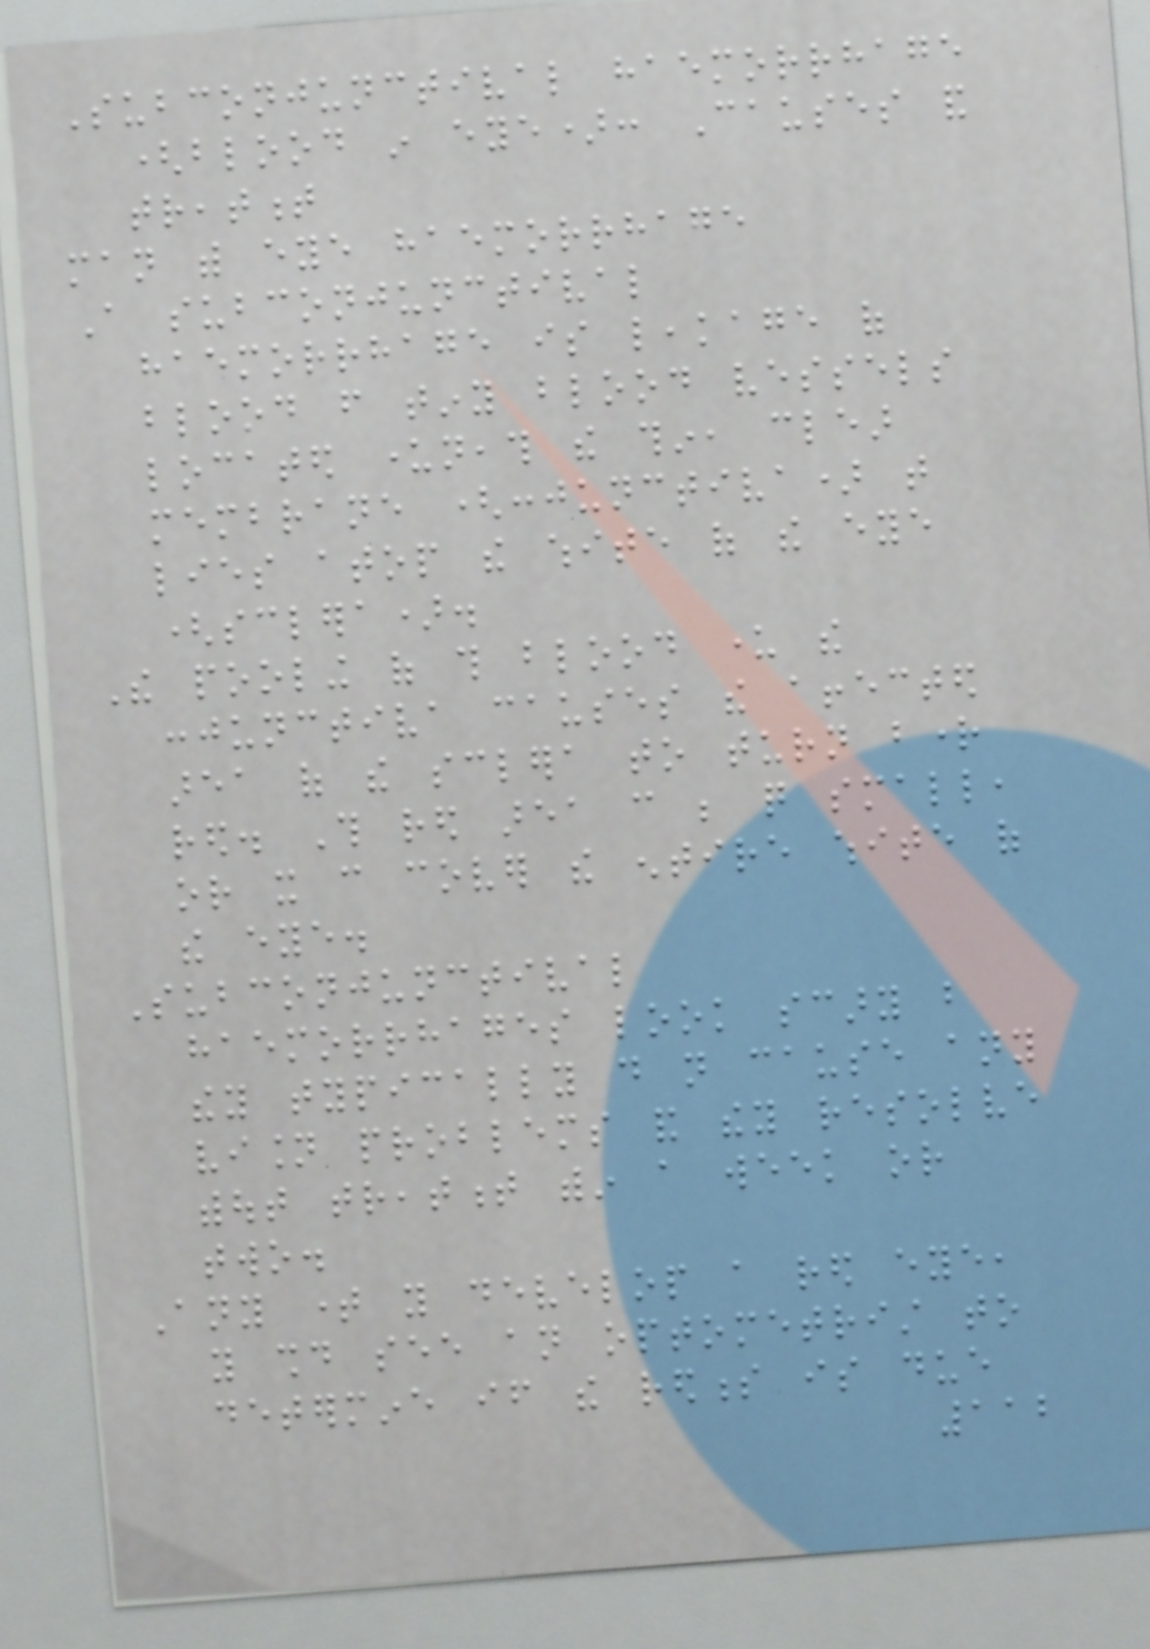Subconjunctival haemorrhage
(blood in eye): Causes and
treatment
man with eye haemorrhage
A subconjunctival
haemorrhage is leakage of
blood from tiny blood vessels
located underneath the thin, clear
membrane (conjunctiva) that
lies atop the white of the eye
(sclera).
The pooling of this blood under the
conjunctiva causes the affected
area of the sclera to turn bright
red. This red area can be quite small,
or it can cover the entire white of
the eye.
Subconjunctival
haemorrhages look scary but
they typically do not cause any
vision problems and they resolve
without treatment within a week or
two.
Any time you develop a red eye,
you should see an optometrist to
determine if the redness is due
112
